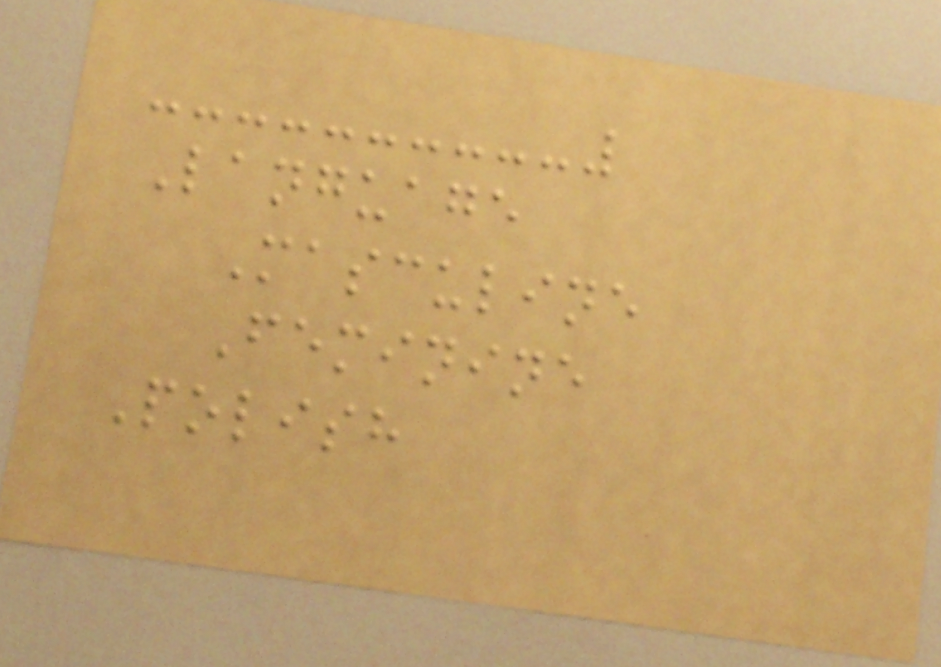Language
Masculine
Feminine
Polish
